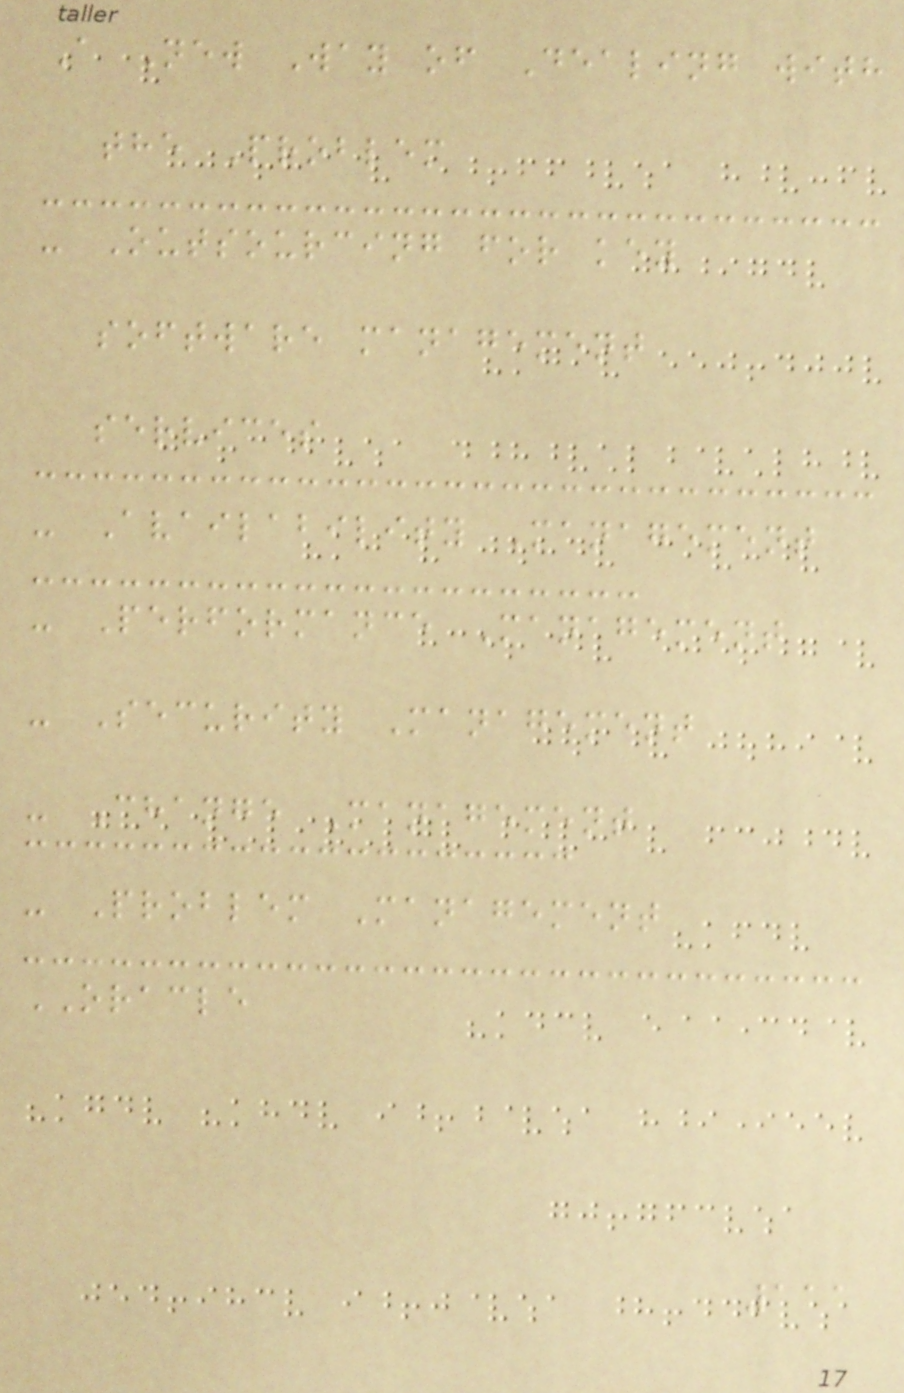A New Way of Dealing with
the Problem
- Outsourcing for key
software management
services
- Availability Management
- Performance Management
- Security Management
- Change Management
- Problem Management
ORACLE
111
